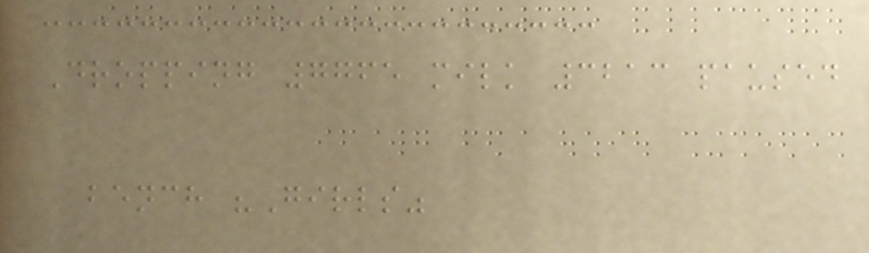Dropping 7765 milk 3213 paused
bench "Girls"
